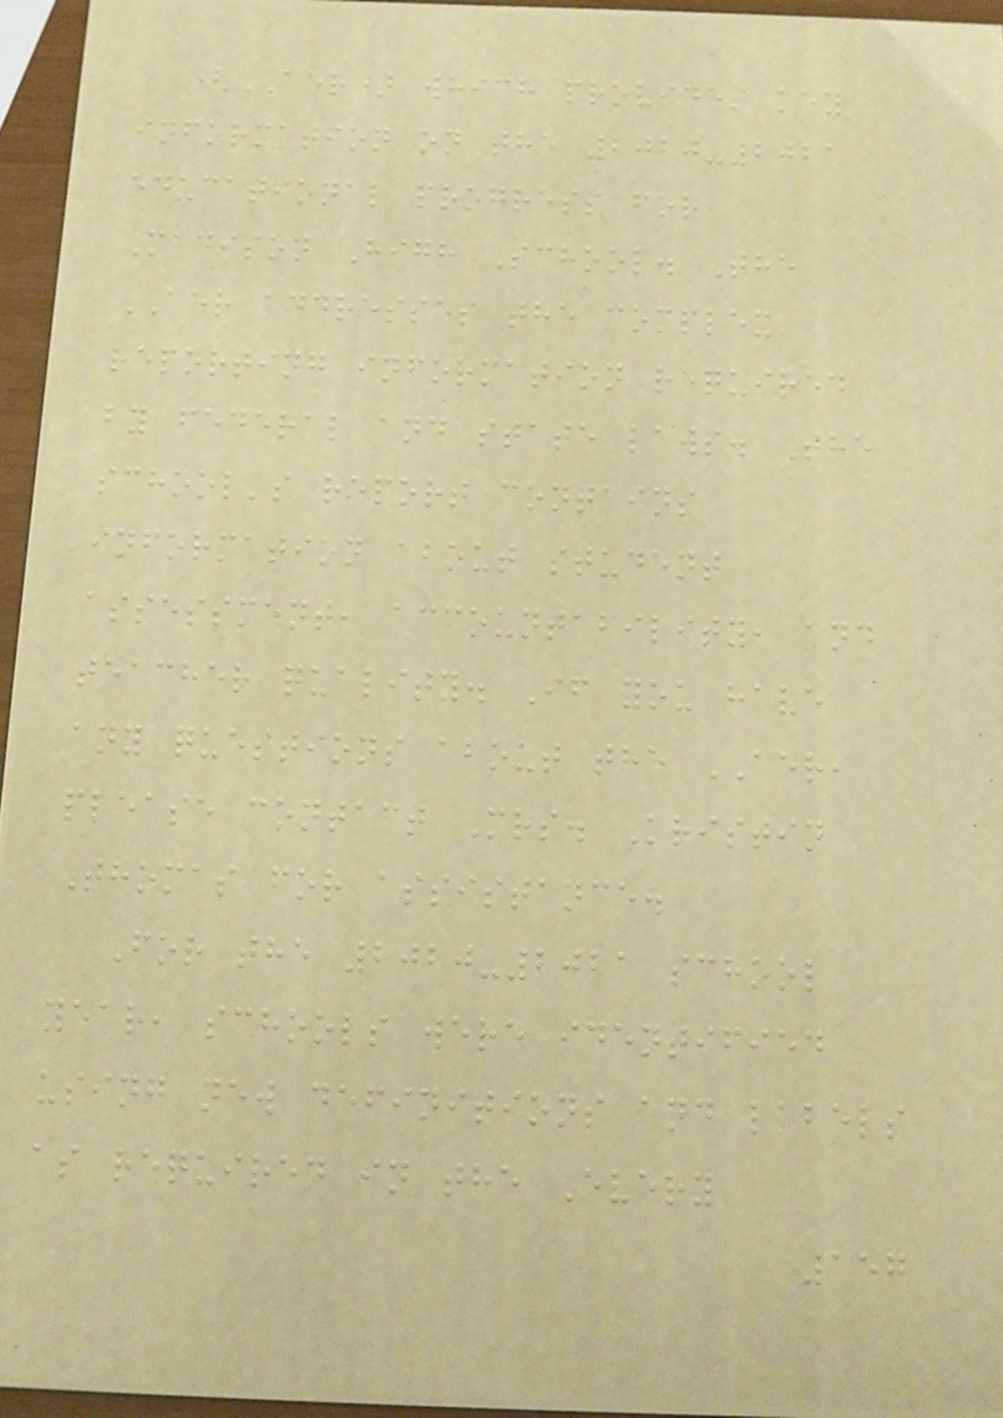(AER) which provides key
information on the 2020-2021
educational progress for
Madison High School. The
AER addresses the complex
reporting information required
by federal and state laws. The
school's report contains
information about student
assessment, accountability, and
teacher quality. If you have
any questions about the AER,
please contact Mrs. Kristin
Thomas for assistance.
For the 2020-2021 school
year, schools were identified
using new definitions and labels
as required in the Every
157
